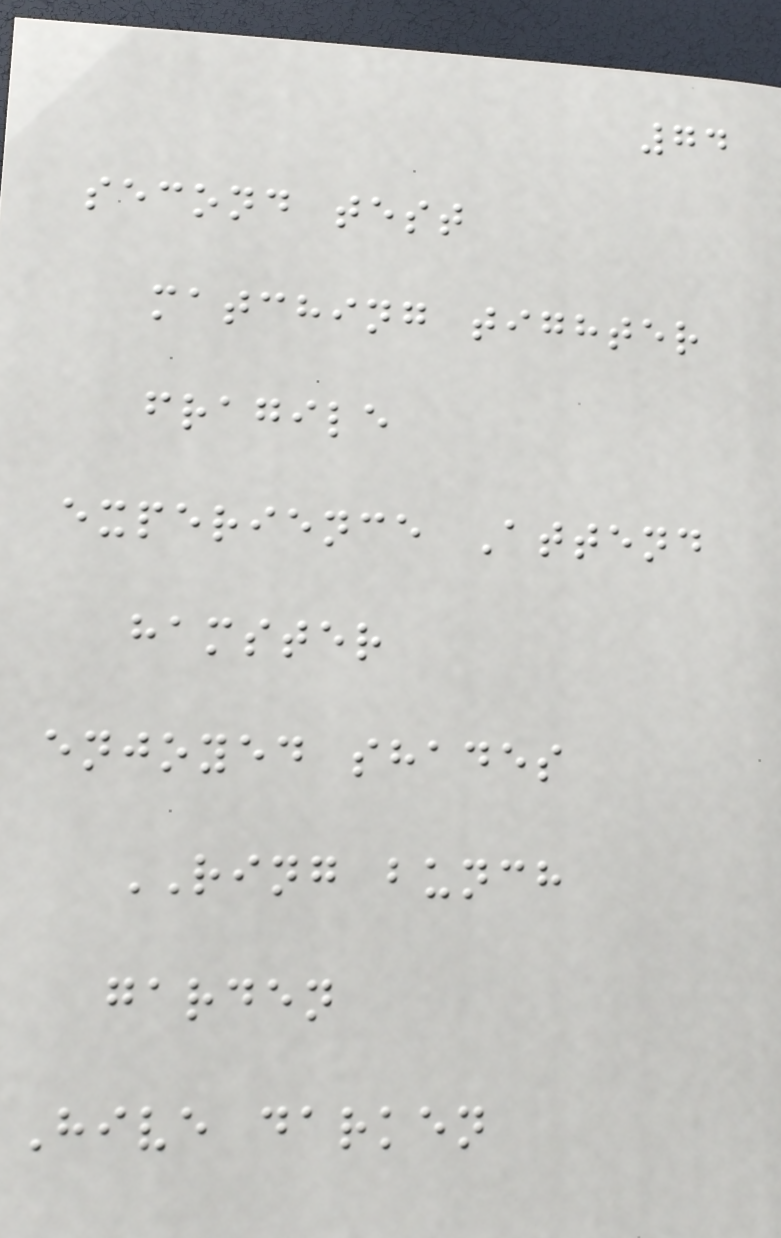74
second test
matching tighter
fragile
experience Attend
hamster
enjoyed shades
RING bunch
garden
Hive darken
